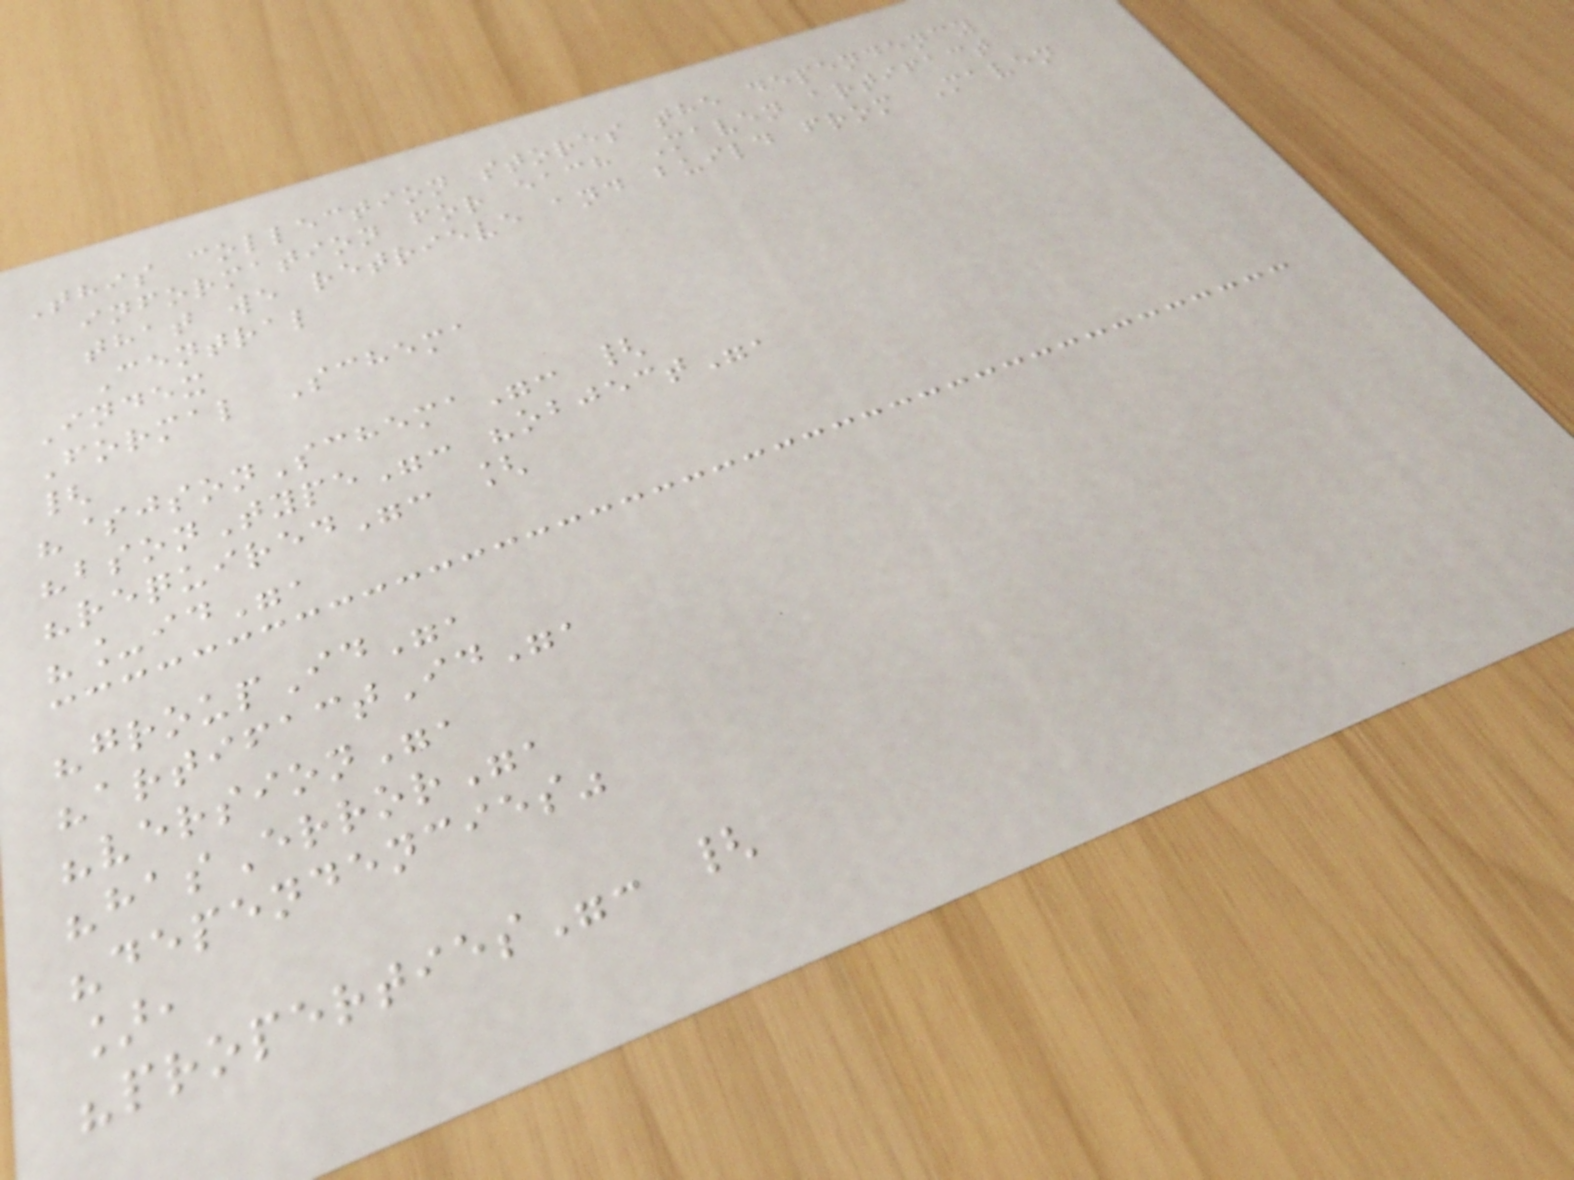This collection stores the dependency
information for each Maven artifact
that we retrieve and build from Maven
Central
Index
Formal Schema
{
"$jsonSchema": {
"bsonType": "object",
"required": [
"_id",
"groupId",
"artifactId",
"version",
"hasError",
"dependencies"
],
"properties": {
